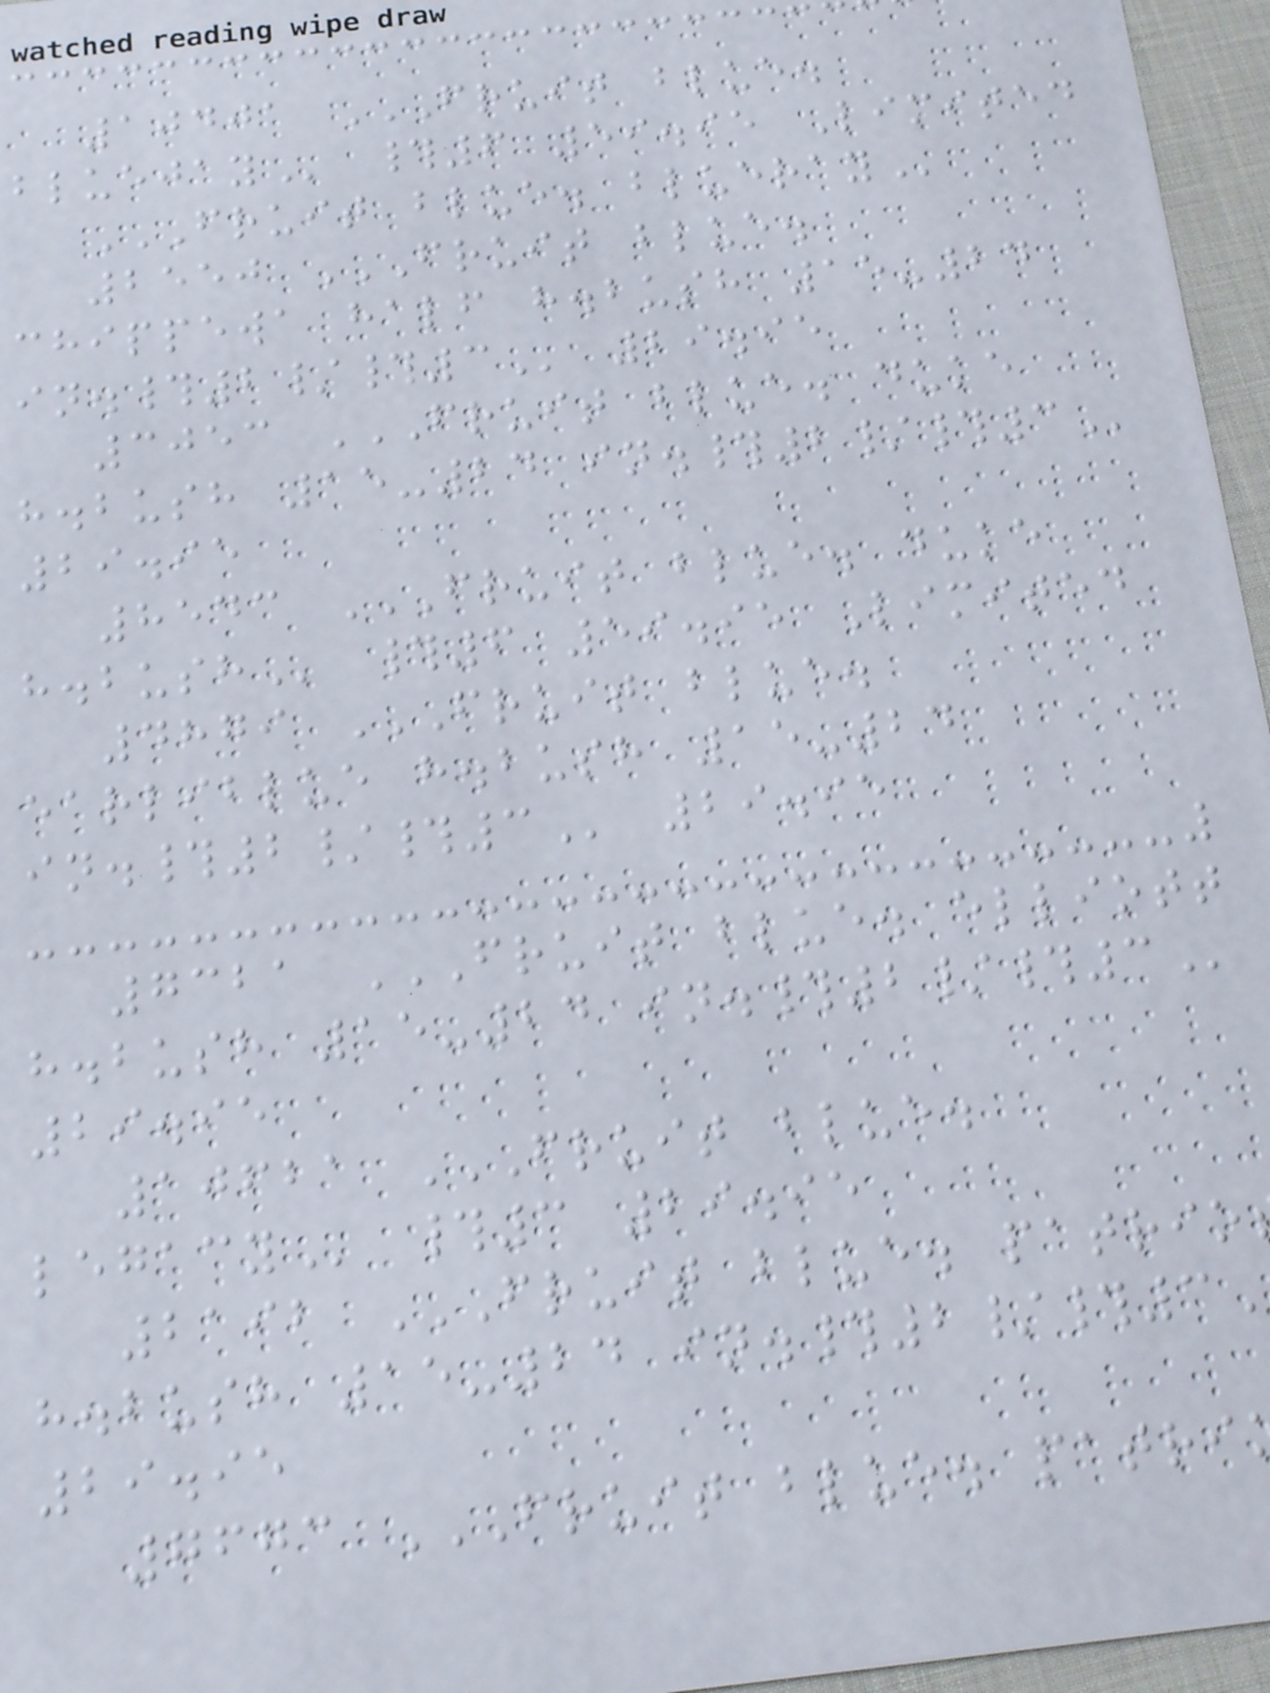10401 FRUIT BLUE.
#6 59.95 Limited
FRUIT BLUE. BLUERAY
2550 FRUIT BLUE.
chippewa half h.bush 15-24
29.95
3053 FRUIT BLUE. DUKE
h.bush 15-24
29.95
8543 FRUIT BLUE. DUKE
#6 59.95 Limited
4879 FRUIT BLUE.
earliblue h.bush 15-24
29.95
7321 FRUIT BLUE. ELLIOTT
h.bush 15-24
29.95
10621 FRUIT BLUE.
#3 29.95
h.bush 15-24
29.95
